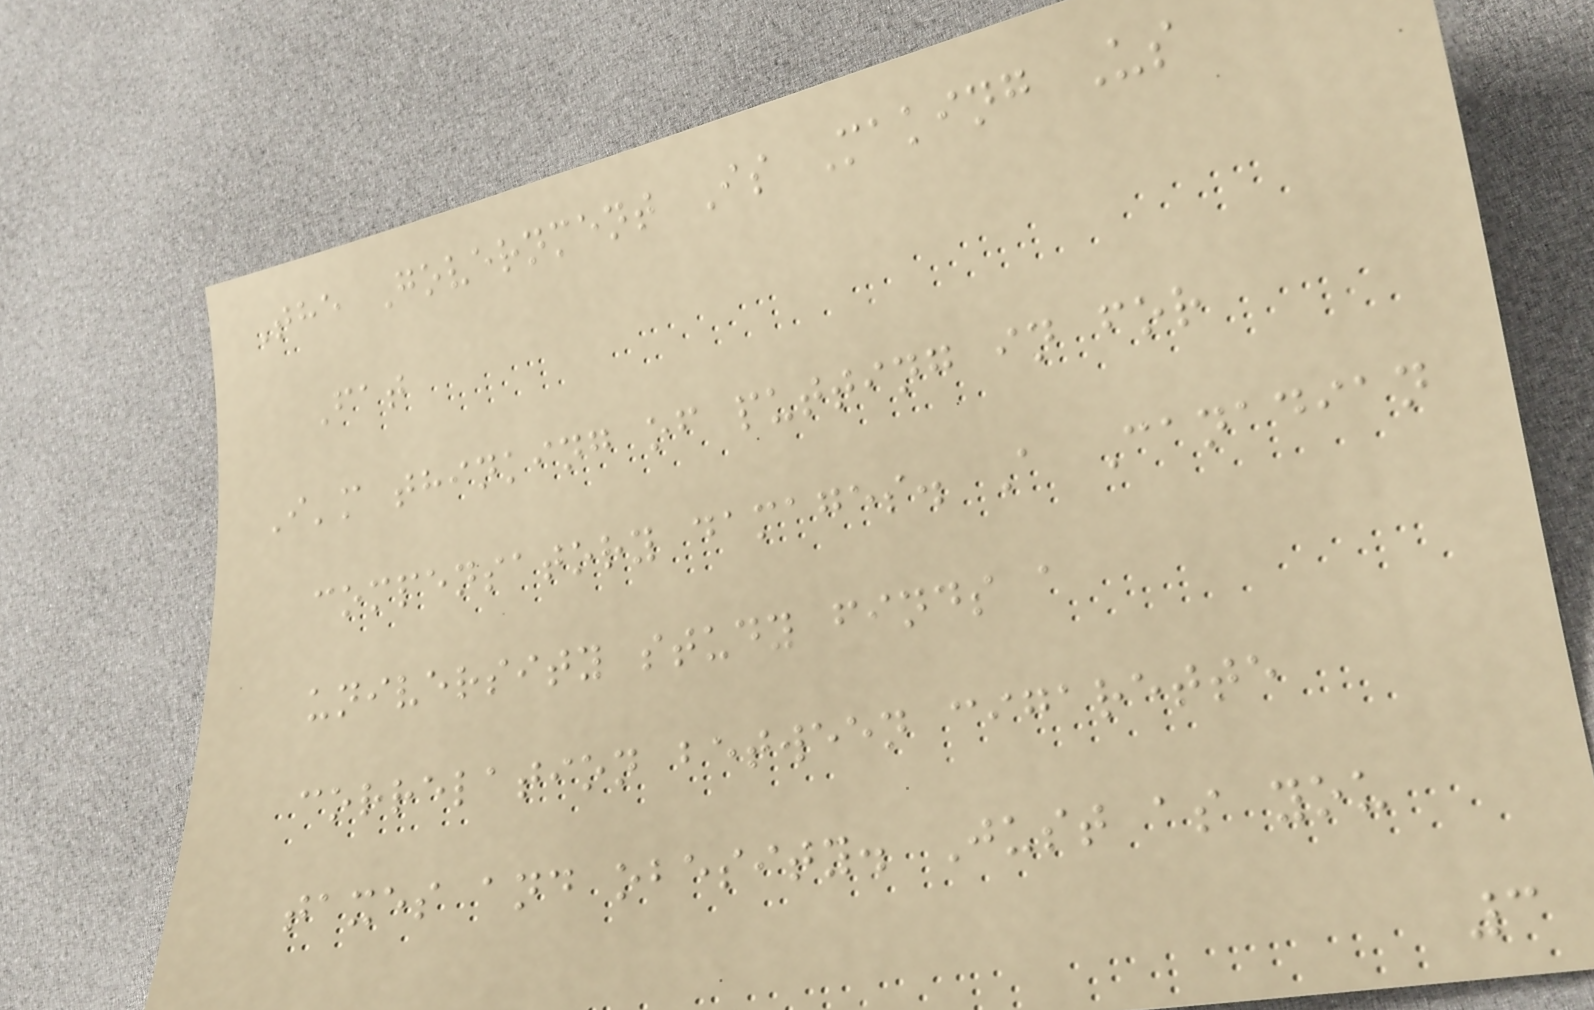The Government Is Making Us
Fat
I'm thinking of putting in for
compensatory damages. A Canadian
university study finds a
correlation between cigarette
taxes and obesity. Just as you
3
